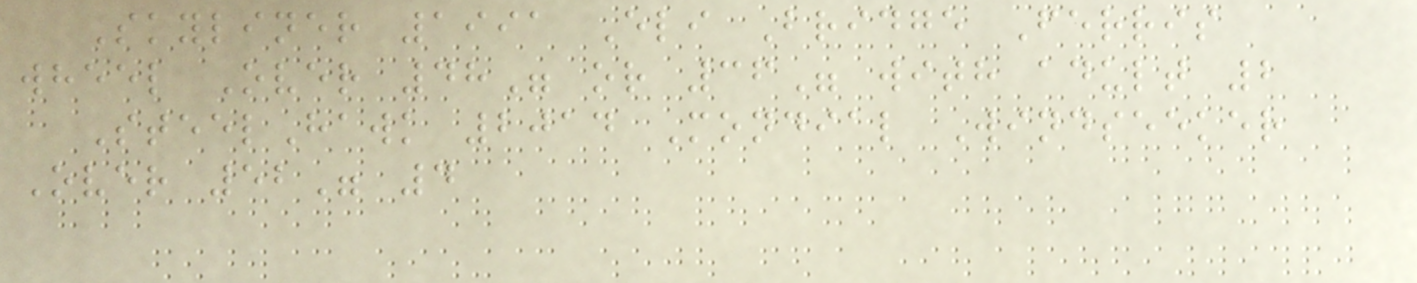Skyliner 1991 Eli Bridge Ferris
wheel Over 48" or 36" with adult 2
SteelHawk 2014 Mondial Windseeker
Over 52" 4
